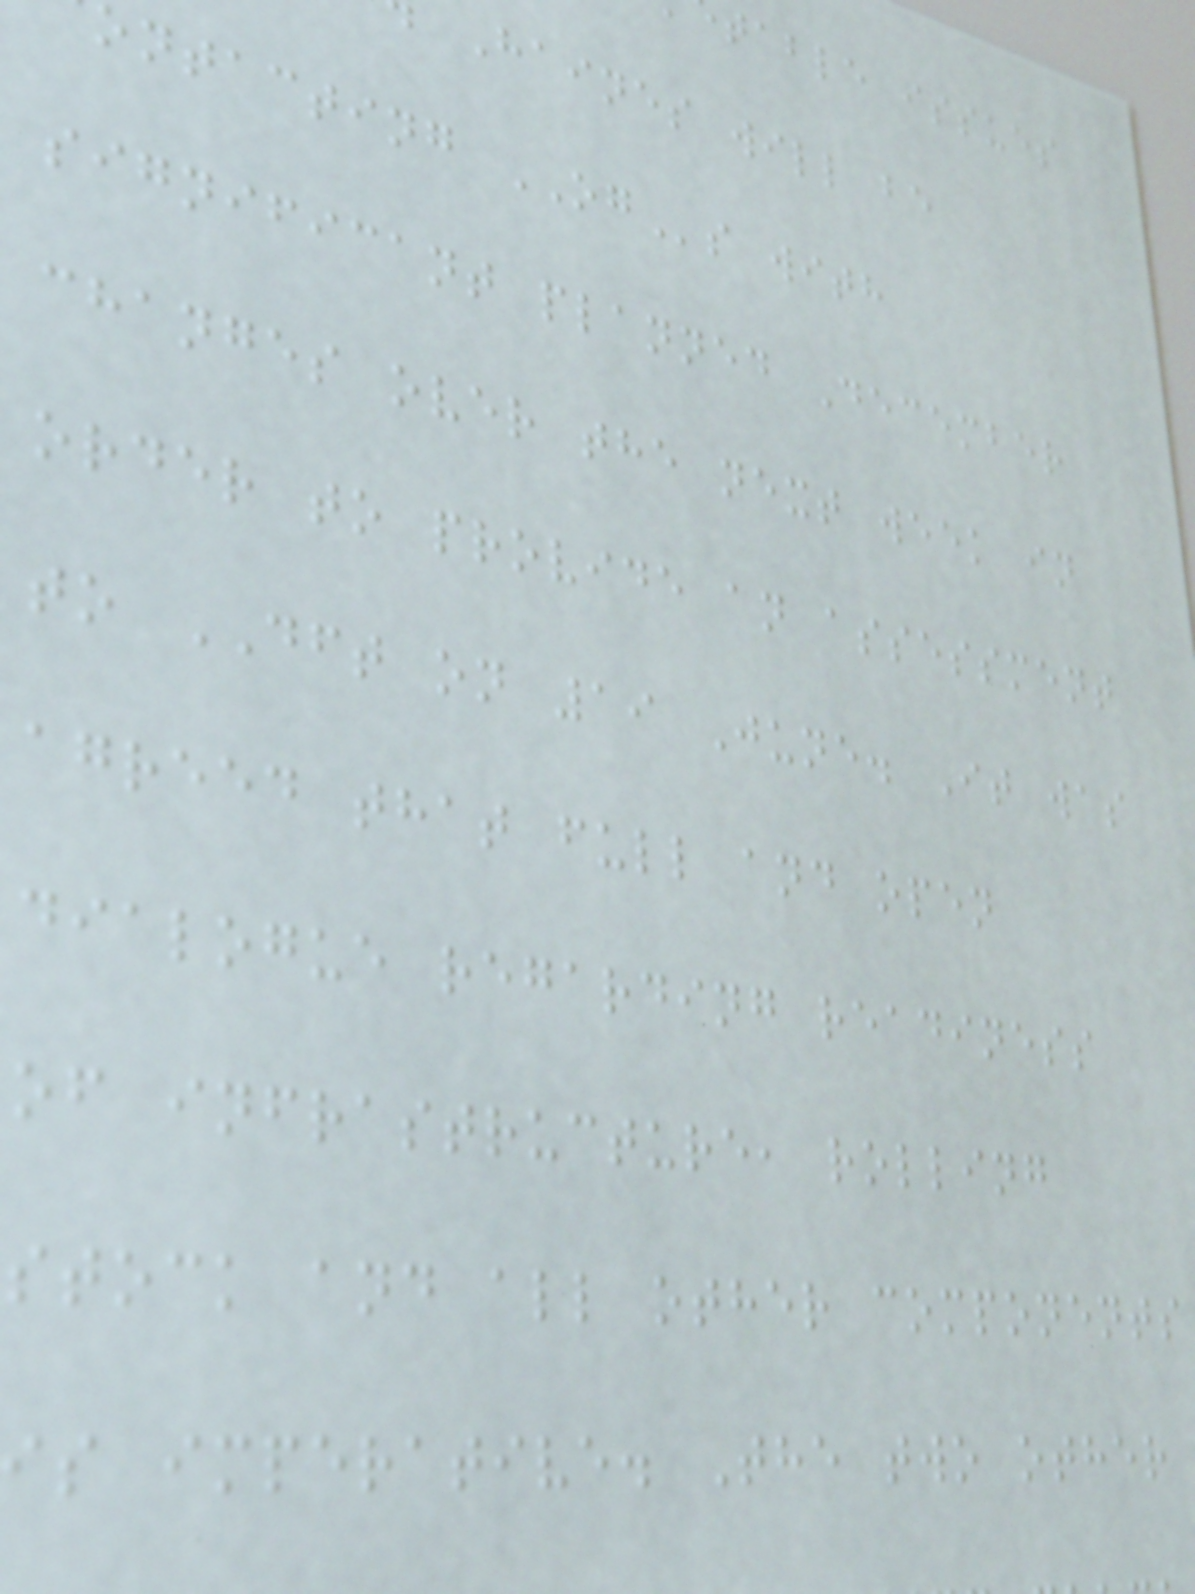table issues
Haines will be
ontacting OGs with
significant planned December
changes over the next week in
order to provide an assessment
to DFT on 19 June. It was
agreed that full and open
dialogue regarding readiness
of infrastructure, rolling
stock and all other components
is imperative. The two other
